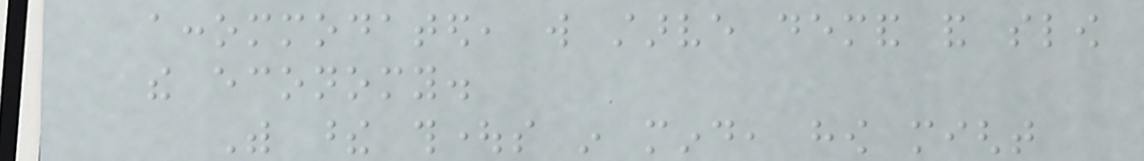accommodated, will starve demand and slow
the economy.
With these thoughts in mind, how might
